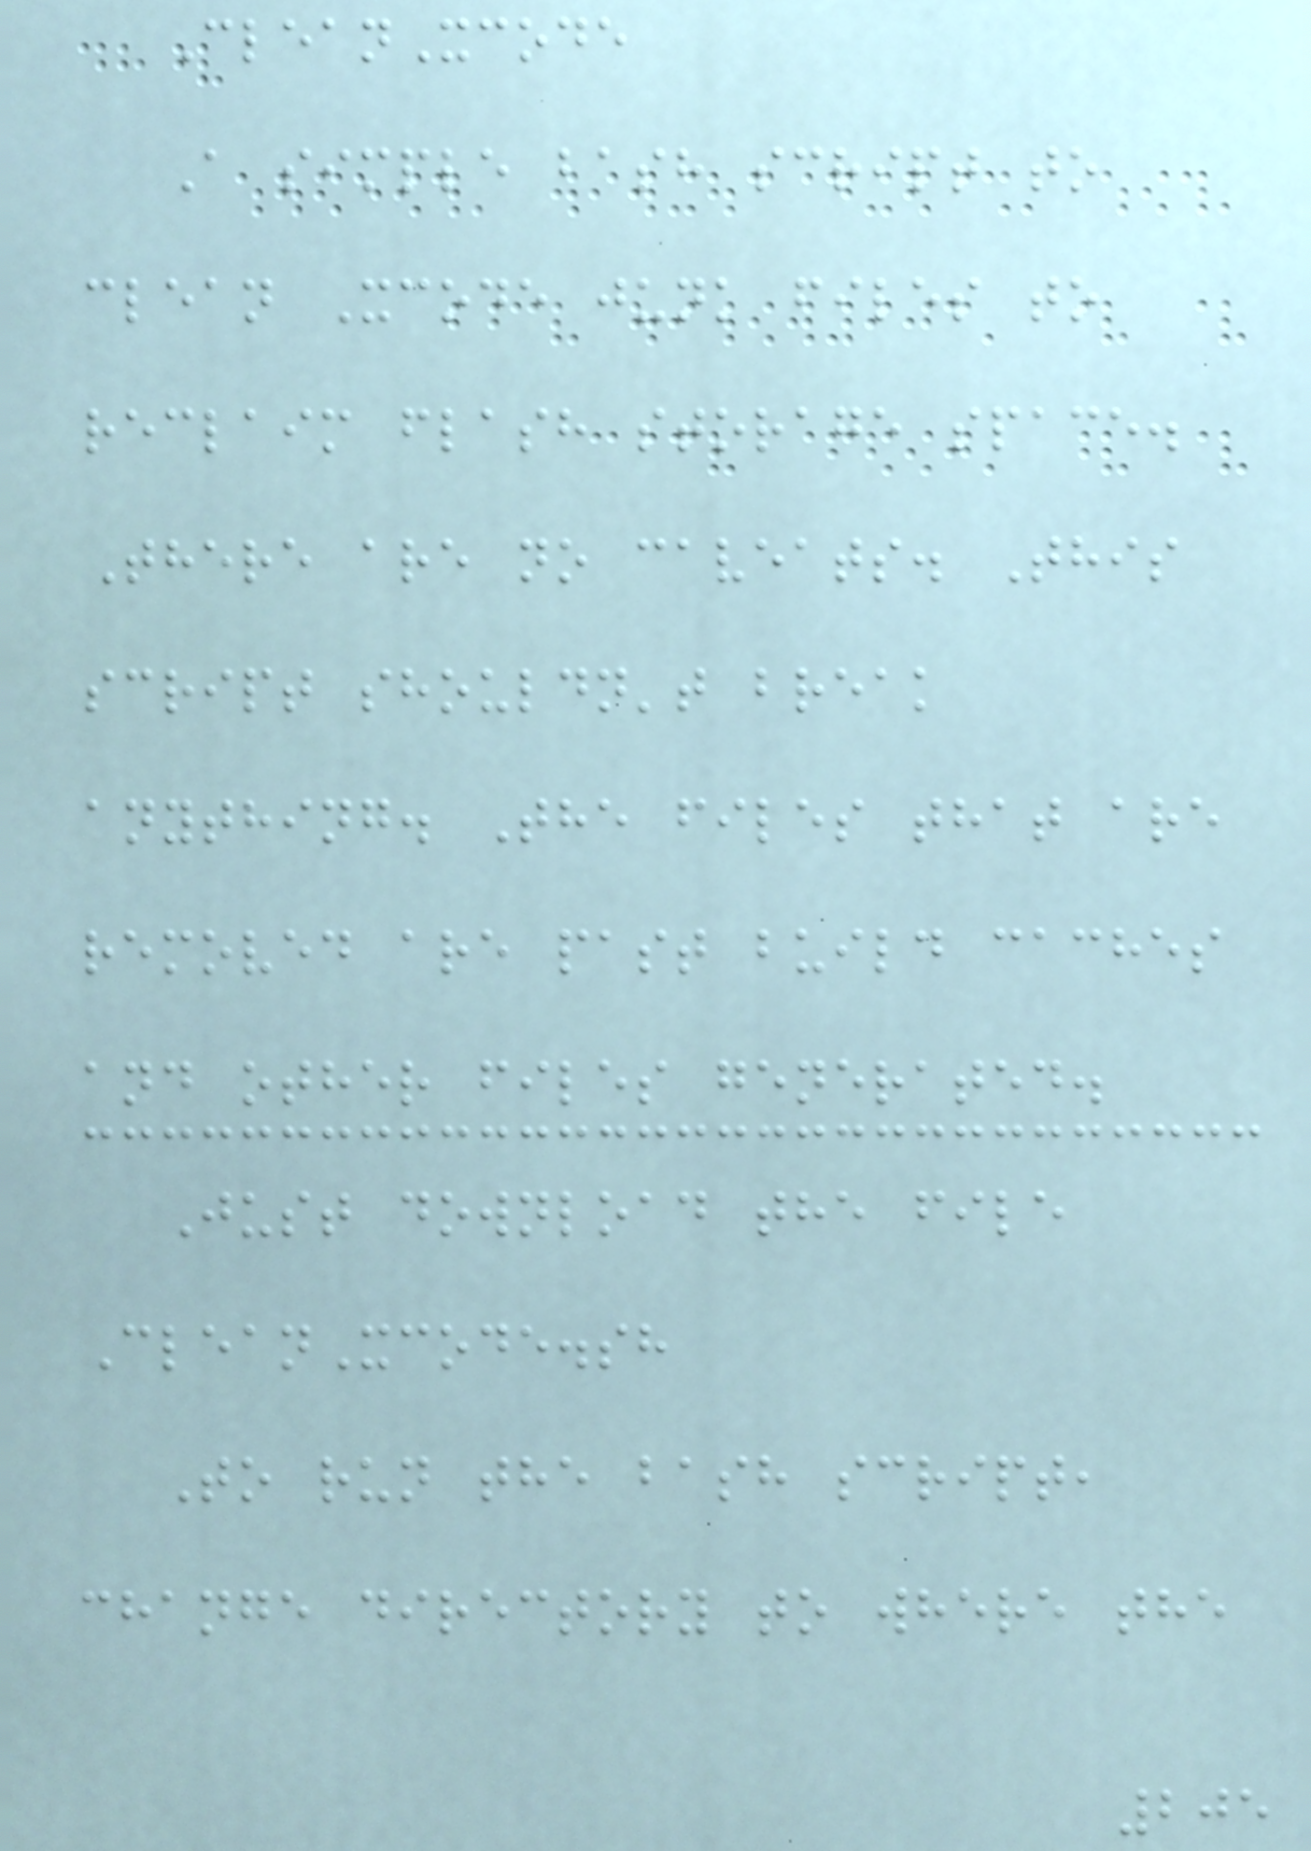CleanXcode
A simple bash script to
clean Xcode junk files to
reclaim flash storage space.
There are no caveats. This
script shouldn't break
anything. The files that are
removed are past build caches
and other files generated.
Just download the file
CleanXcode.sh
To run the bash script,
change directory to where the
205
